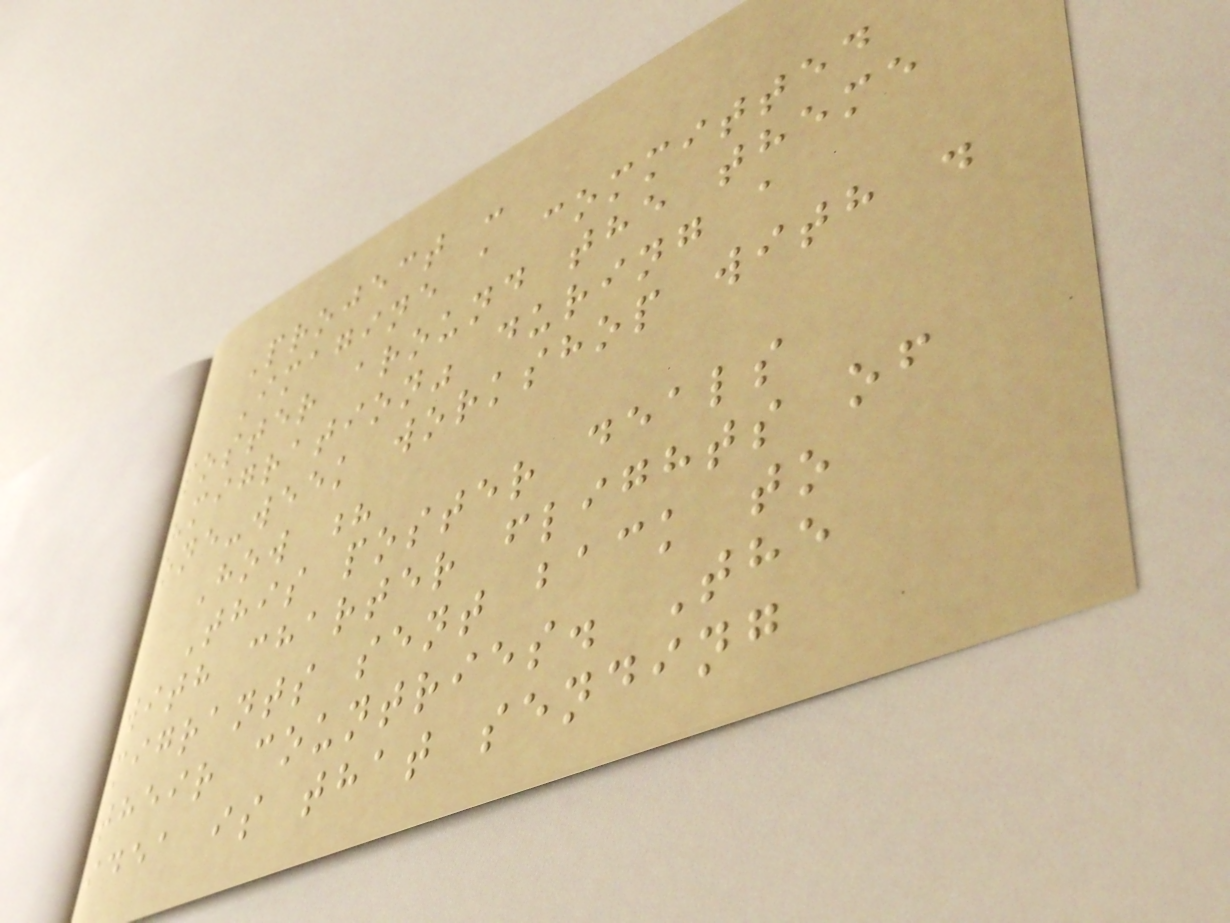Project :
Imagine a committed
poster around the theme
"migration" during a
one-week workshop with .
How ?
This poster deals
with charter flights of
migrants sent back to
their countries. The
idea is that sending
